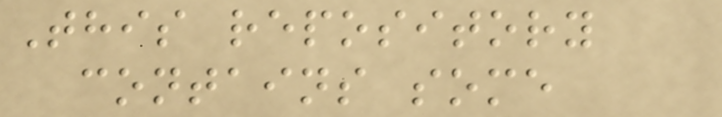This repository
contains some
